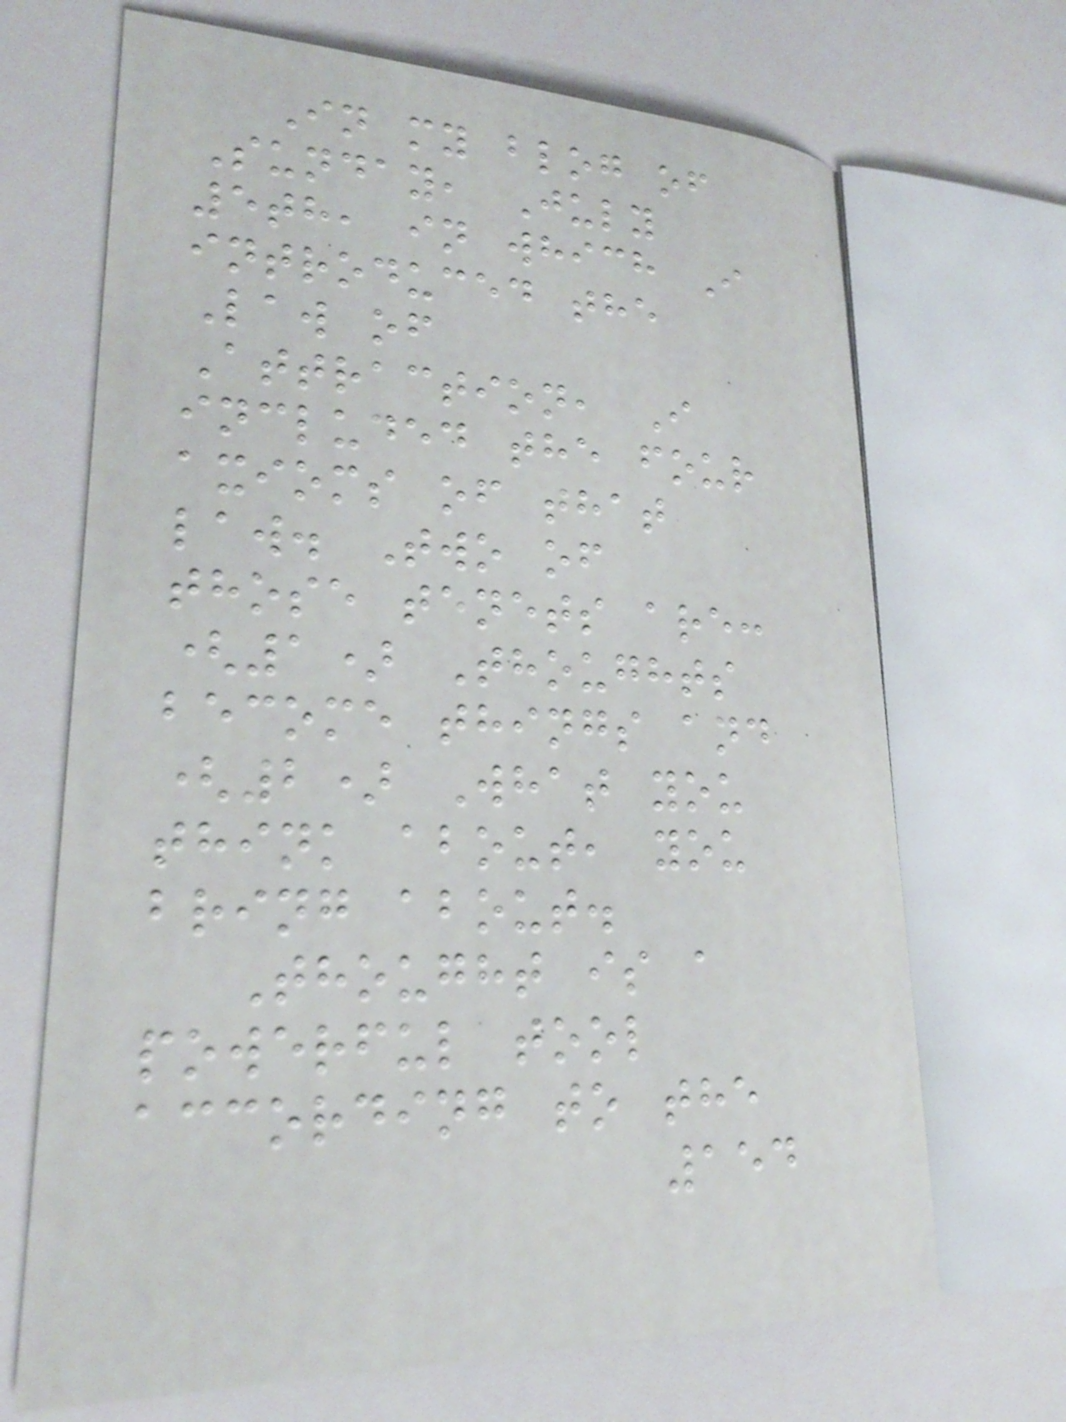In my blog of
Sunday, July
5th, in which I
introduced the
Law of
Attraction, I
included the four
axioms of that
law. Two of
those tenets are:
(1) Thoughts
become things and
(2) What you
think about, you
bring about.
Thought is a
powerful tool
according to the
154
